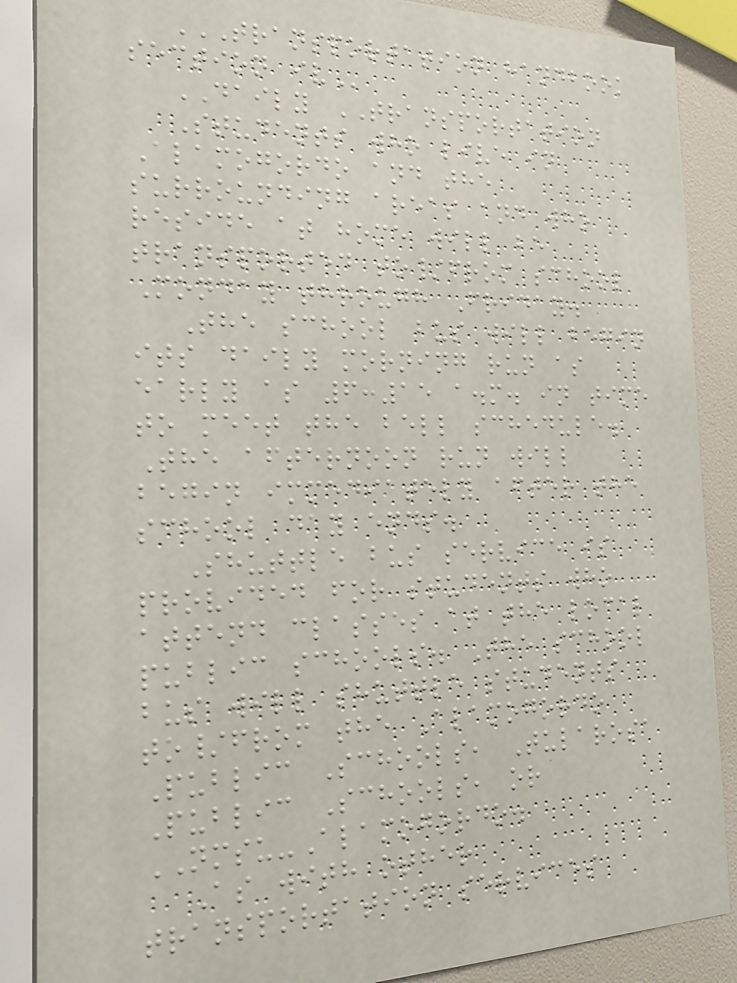TRANSPORTATION HANDBOOK
SECTION IV
DAILY TRANSPORTATION
Students who live in
Alamogordo and the
surrounding areas and who
reside at home will be
transported to/from school
Monday through Friday.
The school bus will begin
its daily morning run as
early as 6:15 a.m. in time
to meet the bell schedule.
The afternoon run will
begin immediately after the
school day ends.
Shuttle bus service is
provided for students who
attend classes at the local
public schools. The school
bus will shuttle students
to/from the Alamogordo
Public Schools, Tularosa
Public Schools, or
NMSU-Alamogordo.
As with other
transportation services
